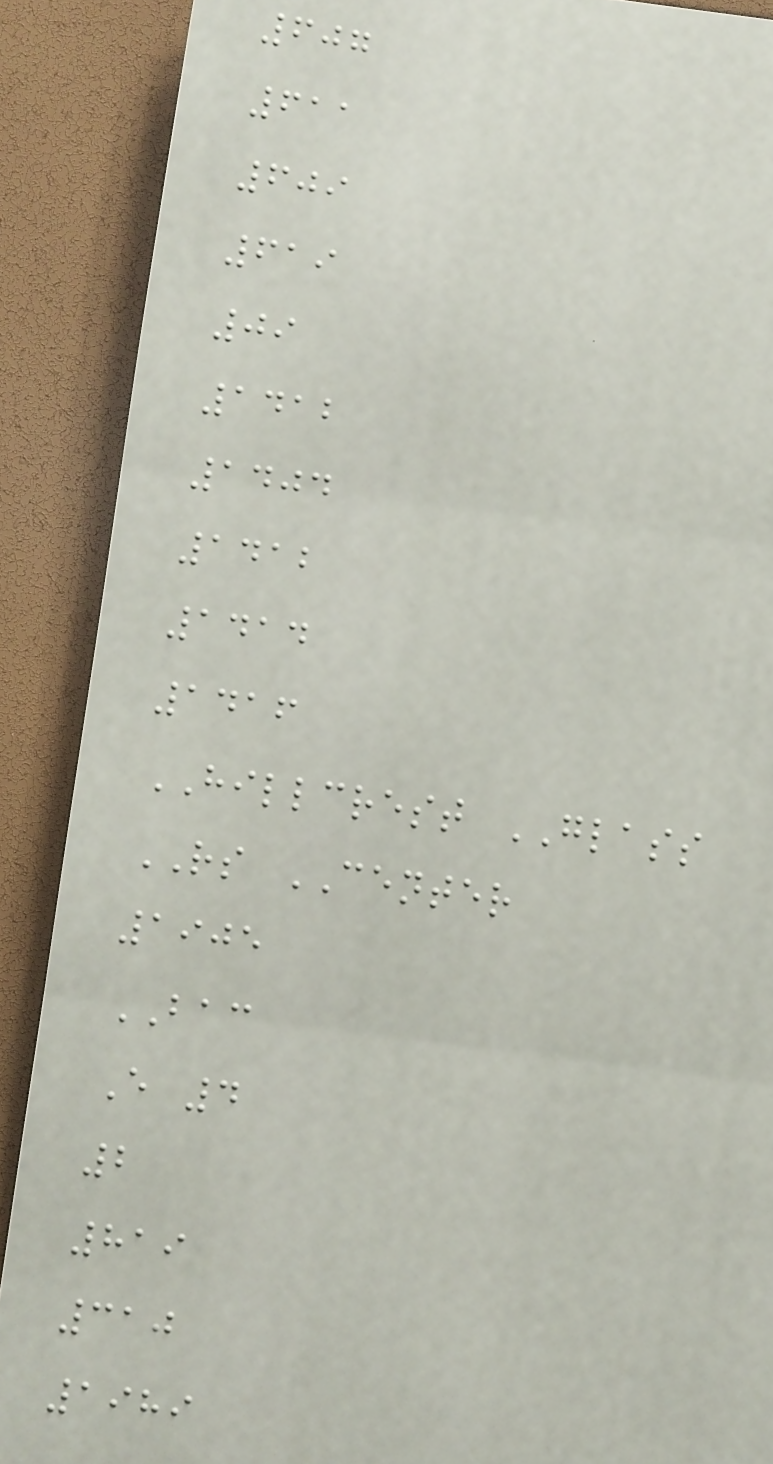607
611
609
619
09
1412
1404
1412
1414
1416
HILLCREST GLASS
RS CENTER
1905
BAC
E 4
2
819
310
1989
